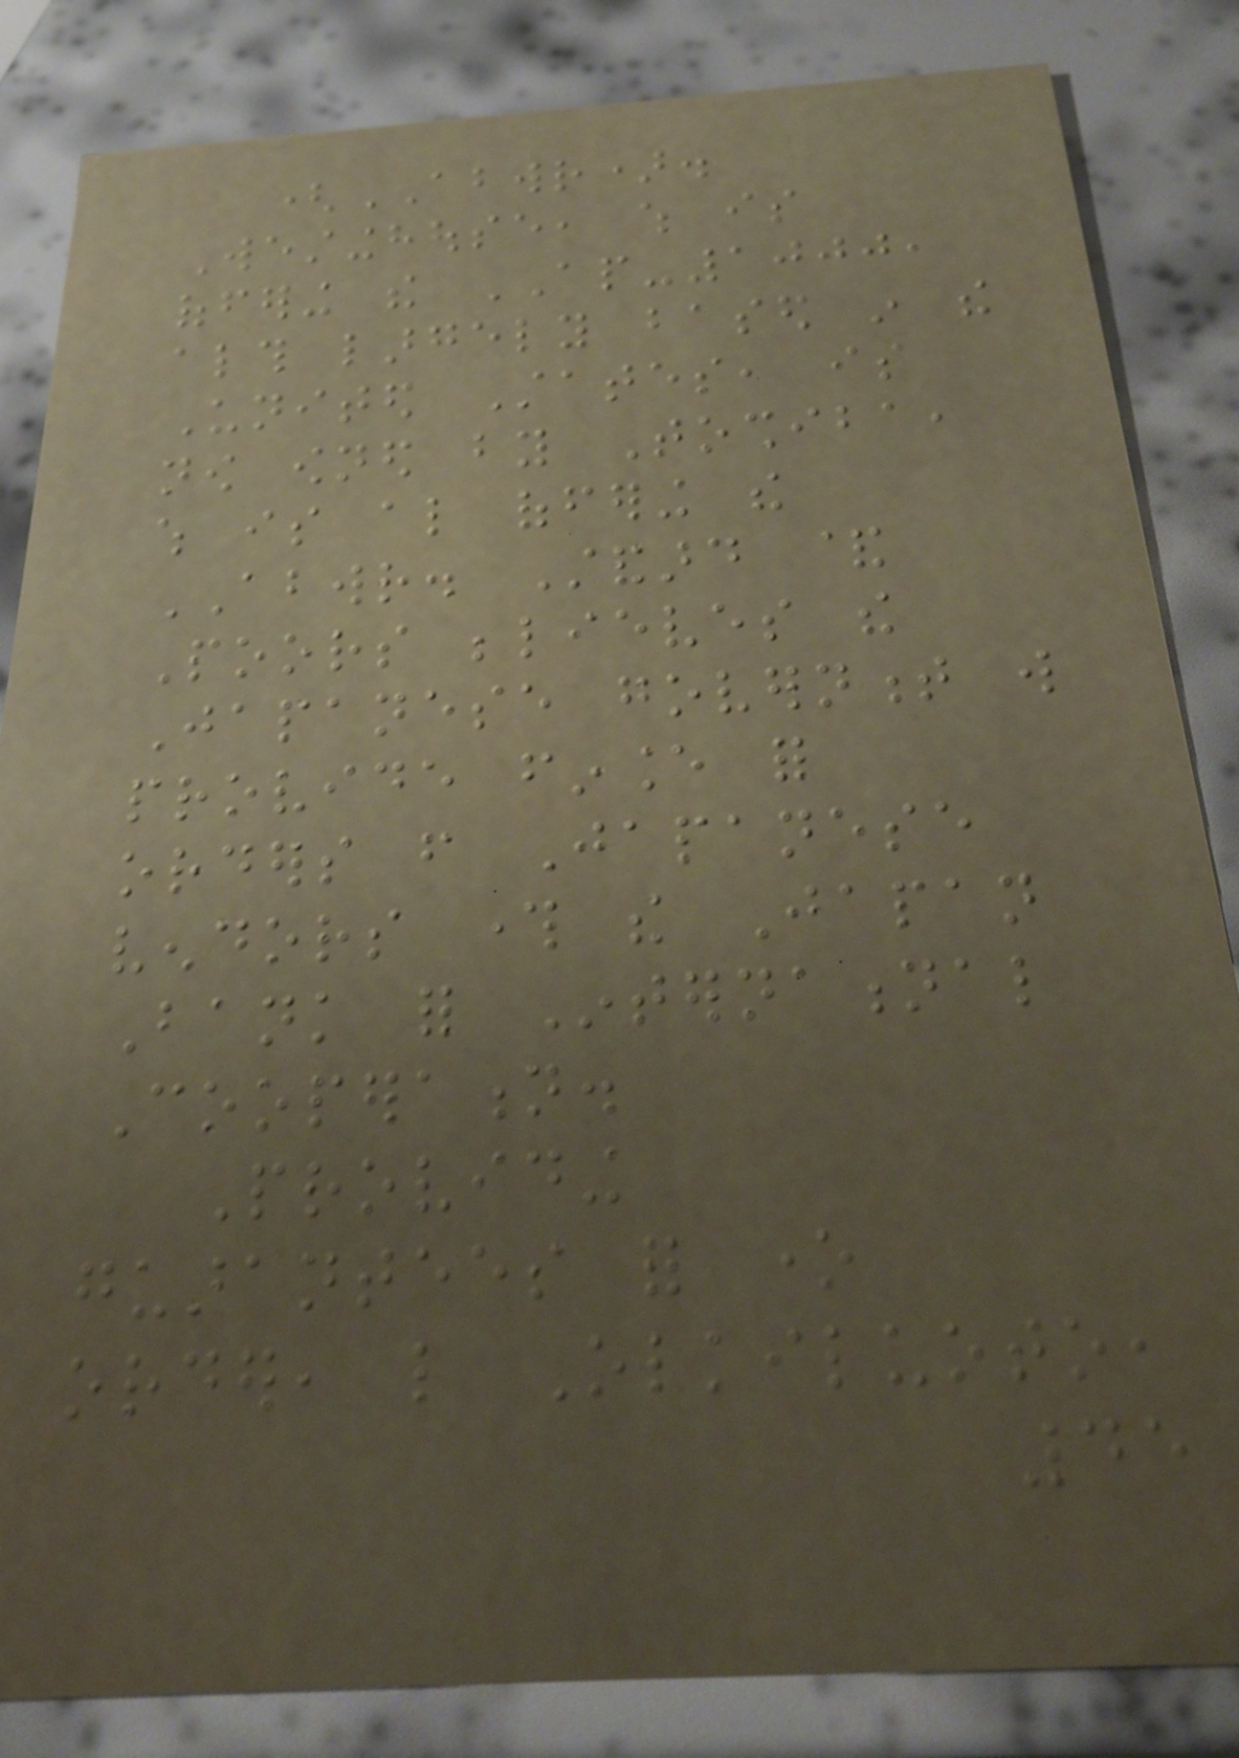(ABWR).
Westinghouse, which is
offering the AP-1000,
although largely based in the
United States, is
now owned by Toshiba,
which is also offering the
ABWR. Standard &
Poors believes the
Japanese government will
provide finance for
orders from Japanese
vendors through the Japan
Bank for International
Cooperation.
Providing
guarantees for one
order, like Olkiluoto,
45
